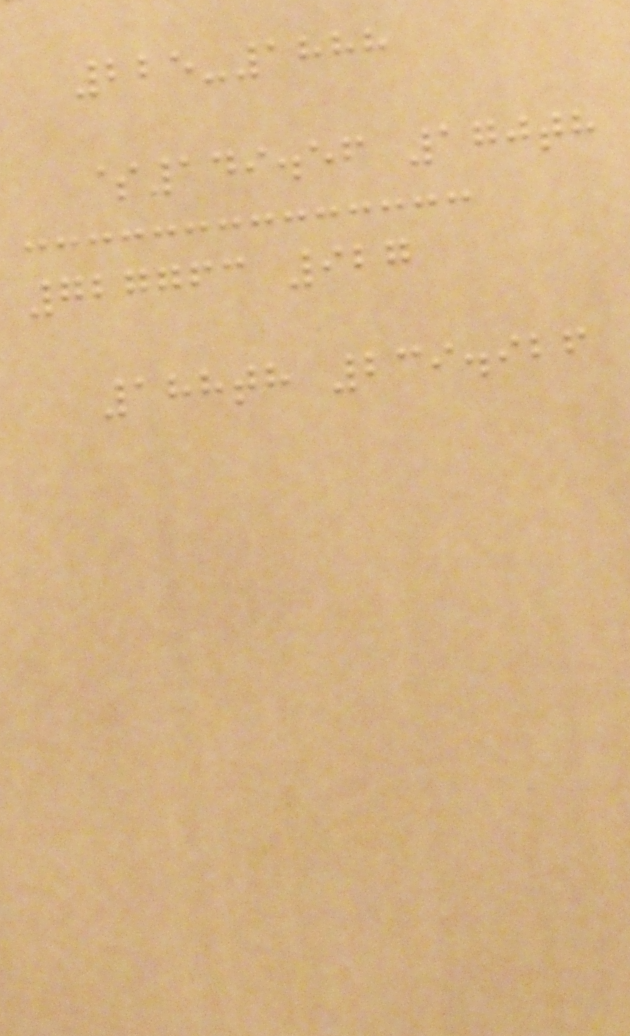225-1888
$149.56 170th
727763 927
188th 239.926
